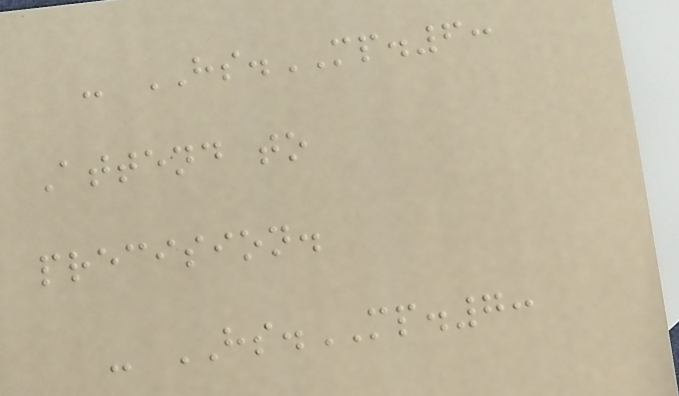- HS.MP.6:
Attend to
precision.
- HS.MP.7:
